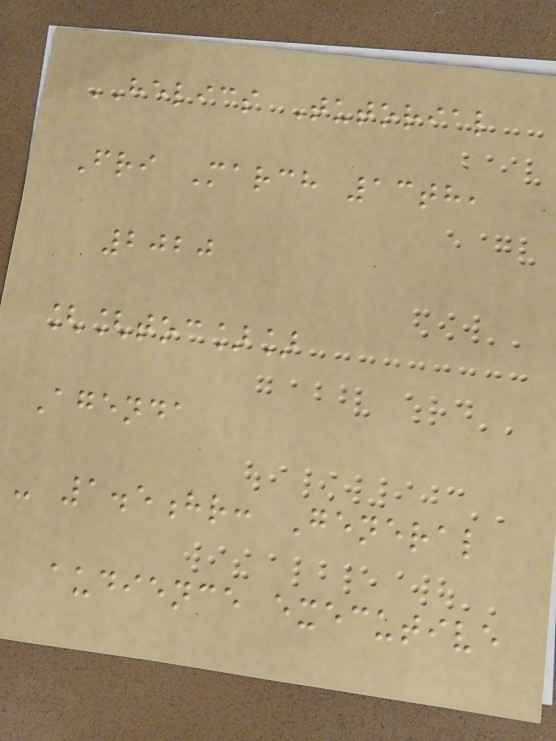HELICS Tutorial
Fri March 13th,
2020
[[toc]]
Agenda
- 1.5hr: General
audience executive
